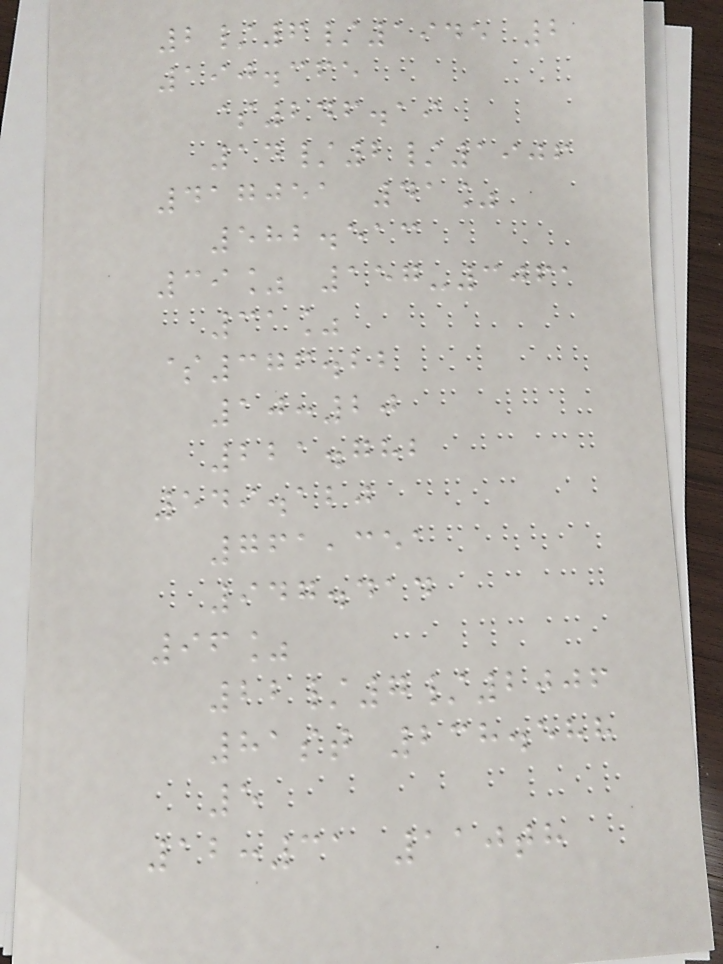2/6/1945 2
190.365
$246.19
14/2/1906
417051 41%
582.513
39% 157-3061
31%
$376.22
10:20
221.782
549.120
761,351
947.414
96%
22/7/2006
81st 238.588
5
12:31 110th
